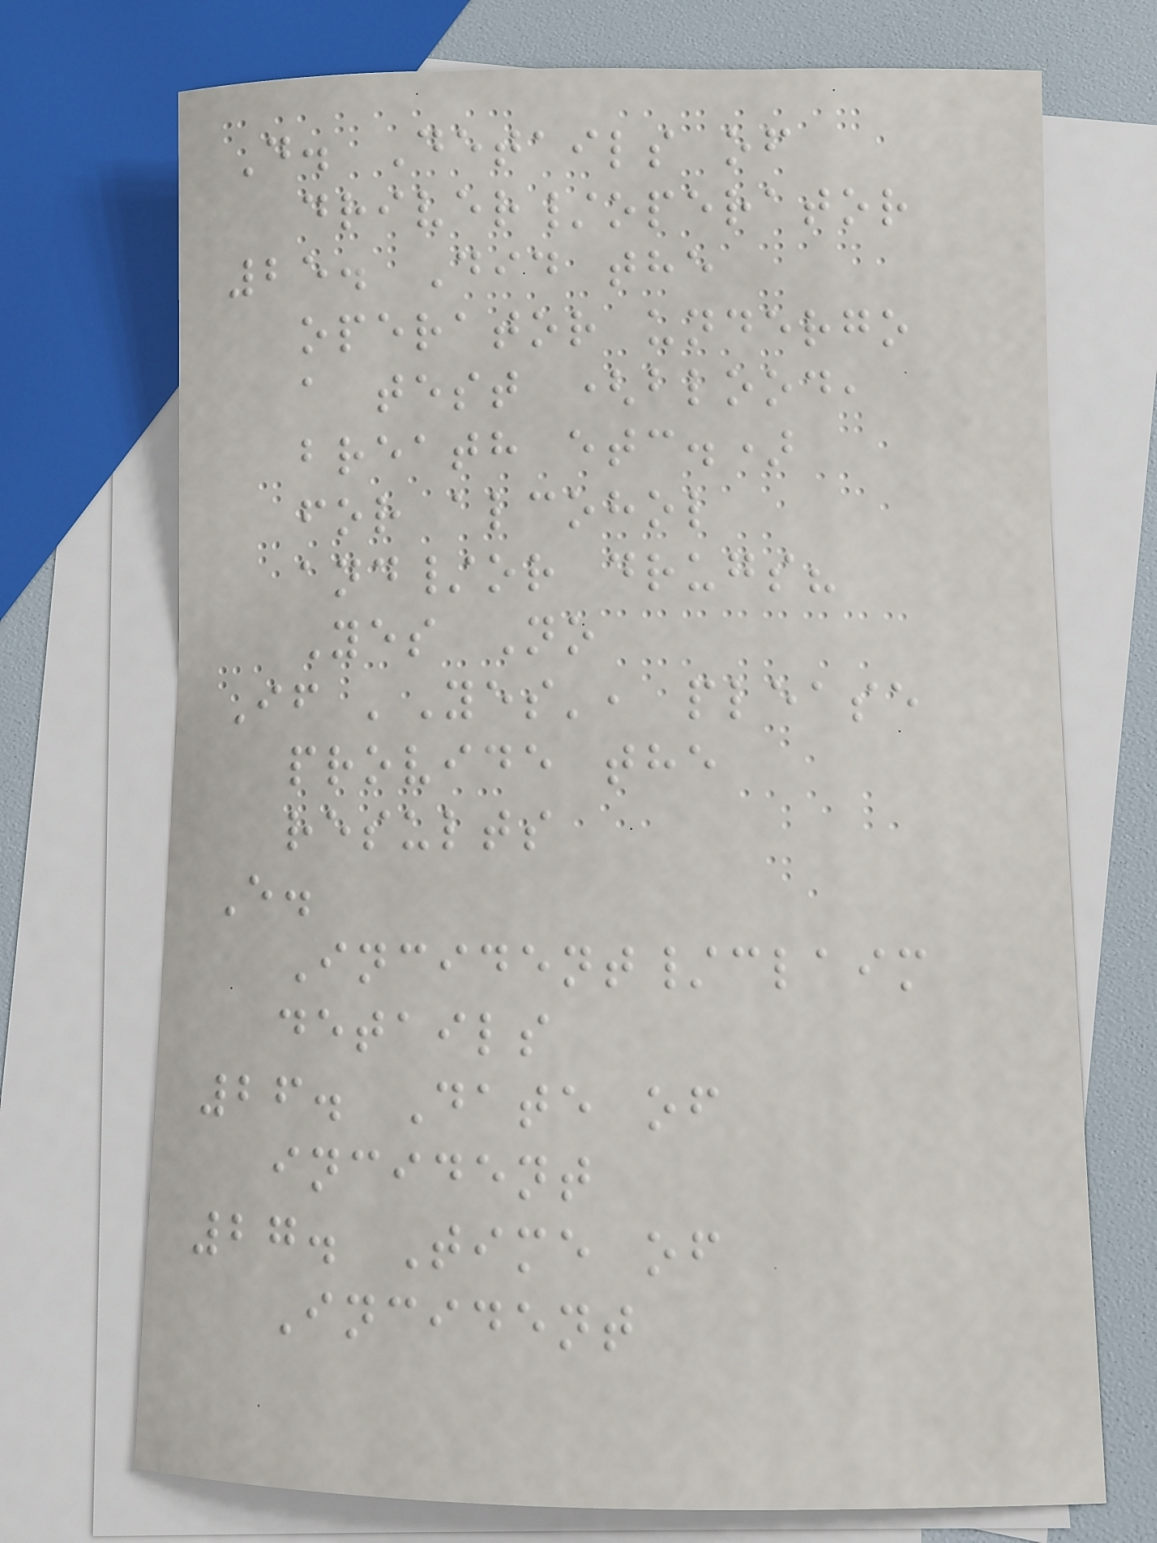D. Details of
driver/operator
25. Did the
operator undergo
a test (blood,
breath etc.)
for alcohol
and/or drugs?
Yes No
If 'Yes', please
provide the
results
E.
Incident/claim
details
26. Date of
incident
27. Time of
Incident
